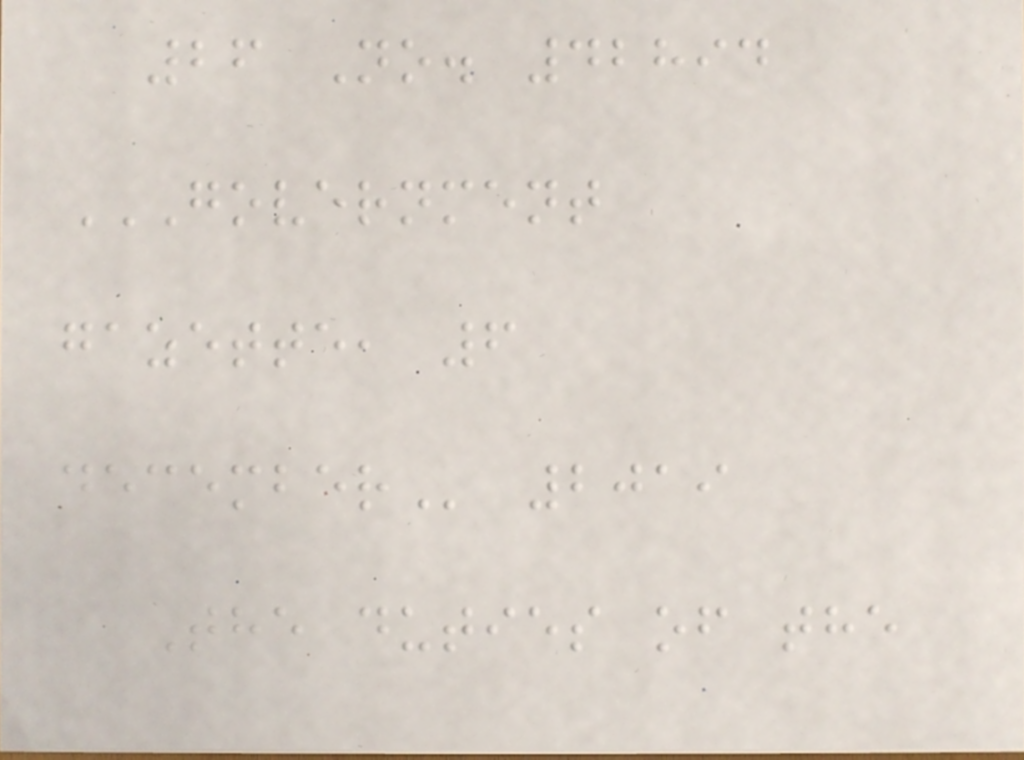26 No. 42894
GOVERNMENT
GAZETTE, 6
DECEMBER 2019
The duties of the
